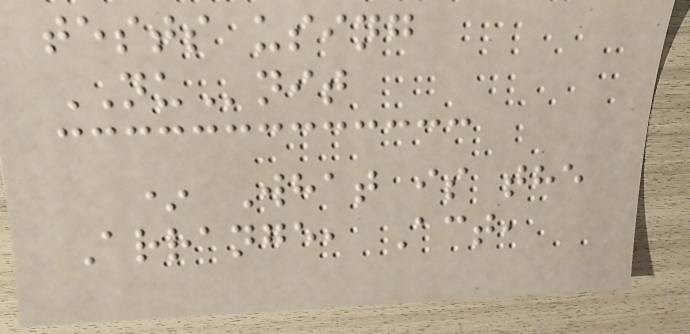tests using
NUnit
* What is the
Arrange, Act,
